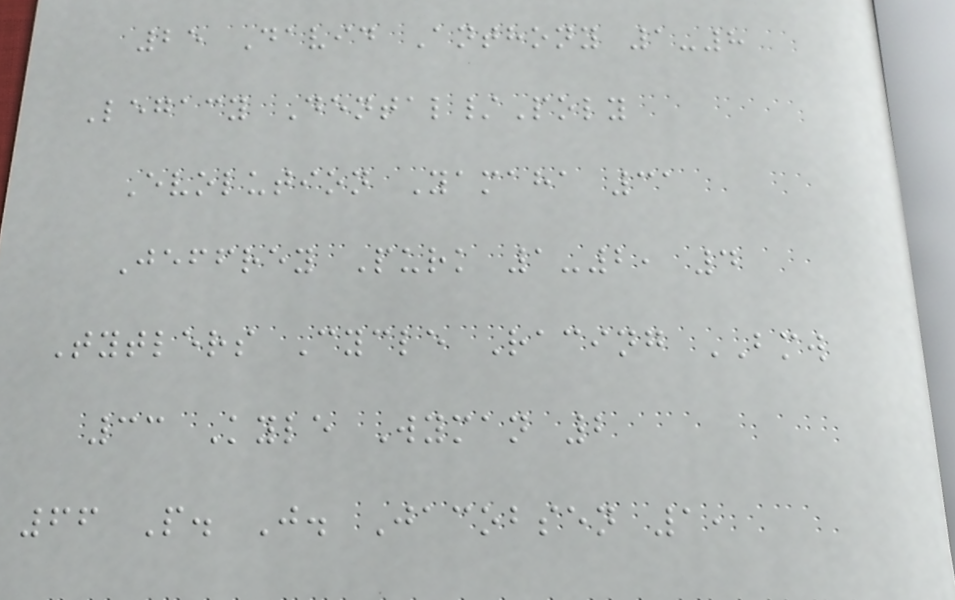25 David Anthony 1-8
Legacy Dental/Poly
Evolution Yamaha 31
Jeffrey Purk 1-2, 4
Tytlers Cycle Racing BMW
33 Kyle Wyman 2
66 P. J. Jacobsen 1,
